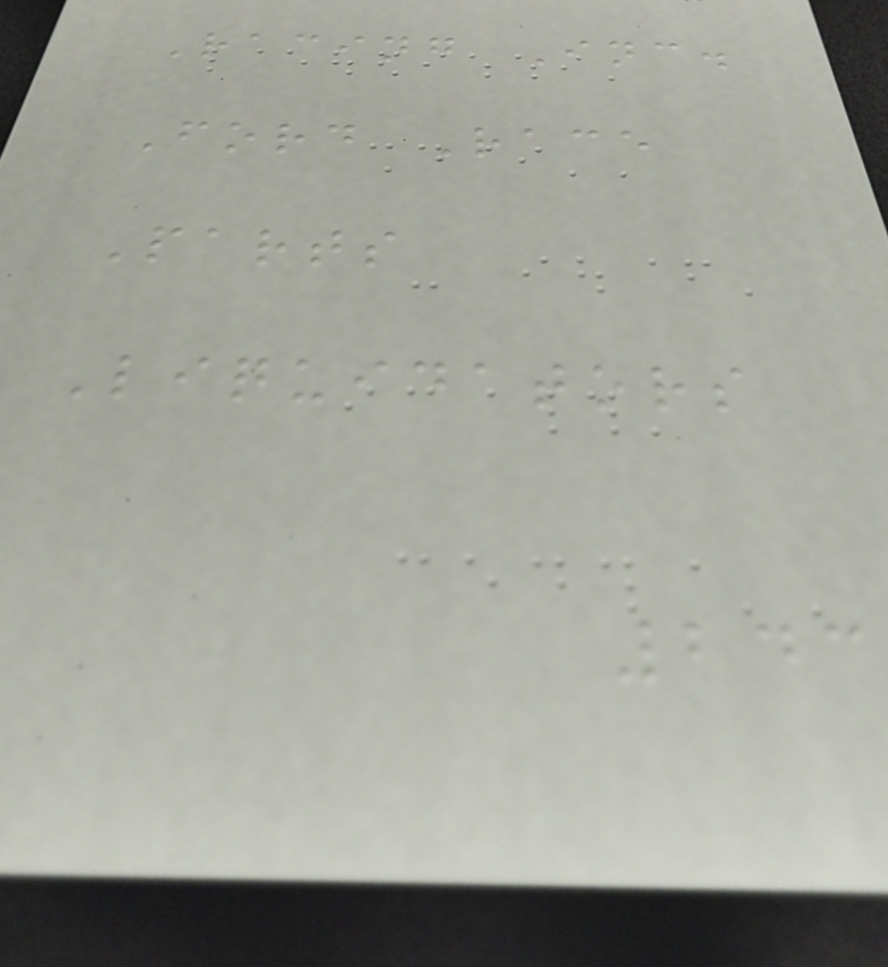Racing Inc.
Ford Race
Parts
Liquidators
243
